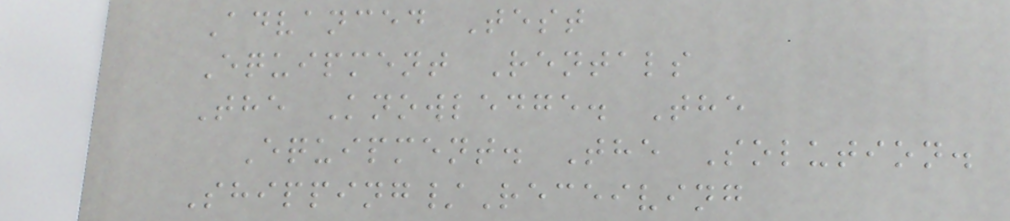Advanced Test
Equipment Rentals
The Knowledge. The
Equipment. The Solution.
Shipping/Receiving
